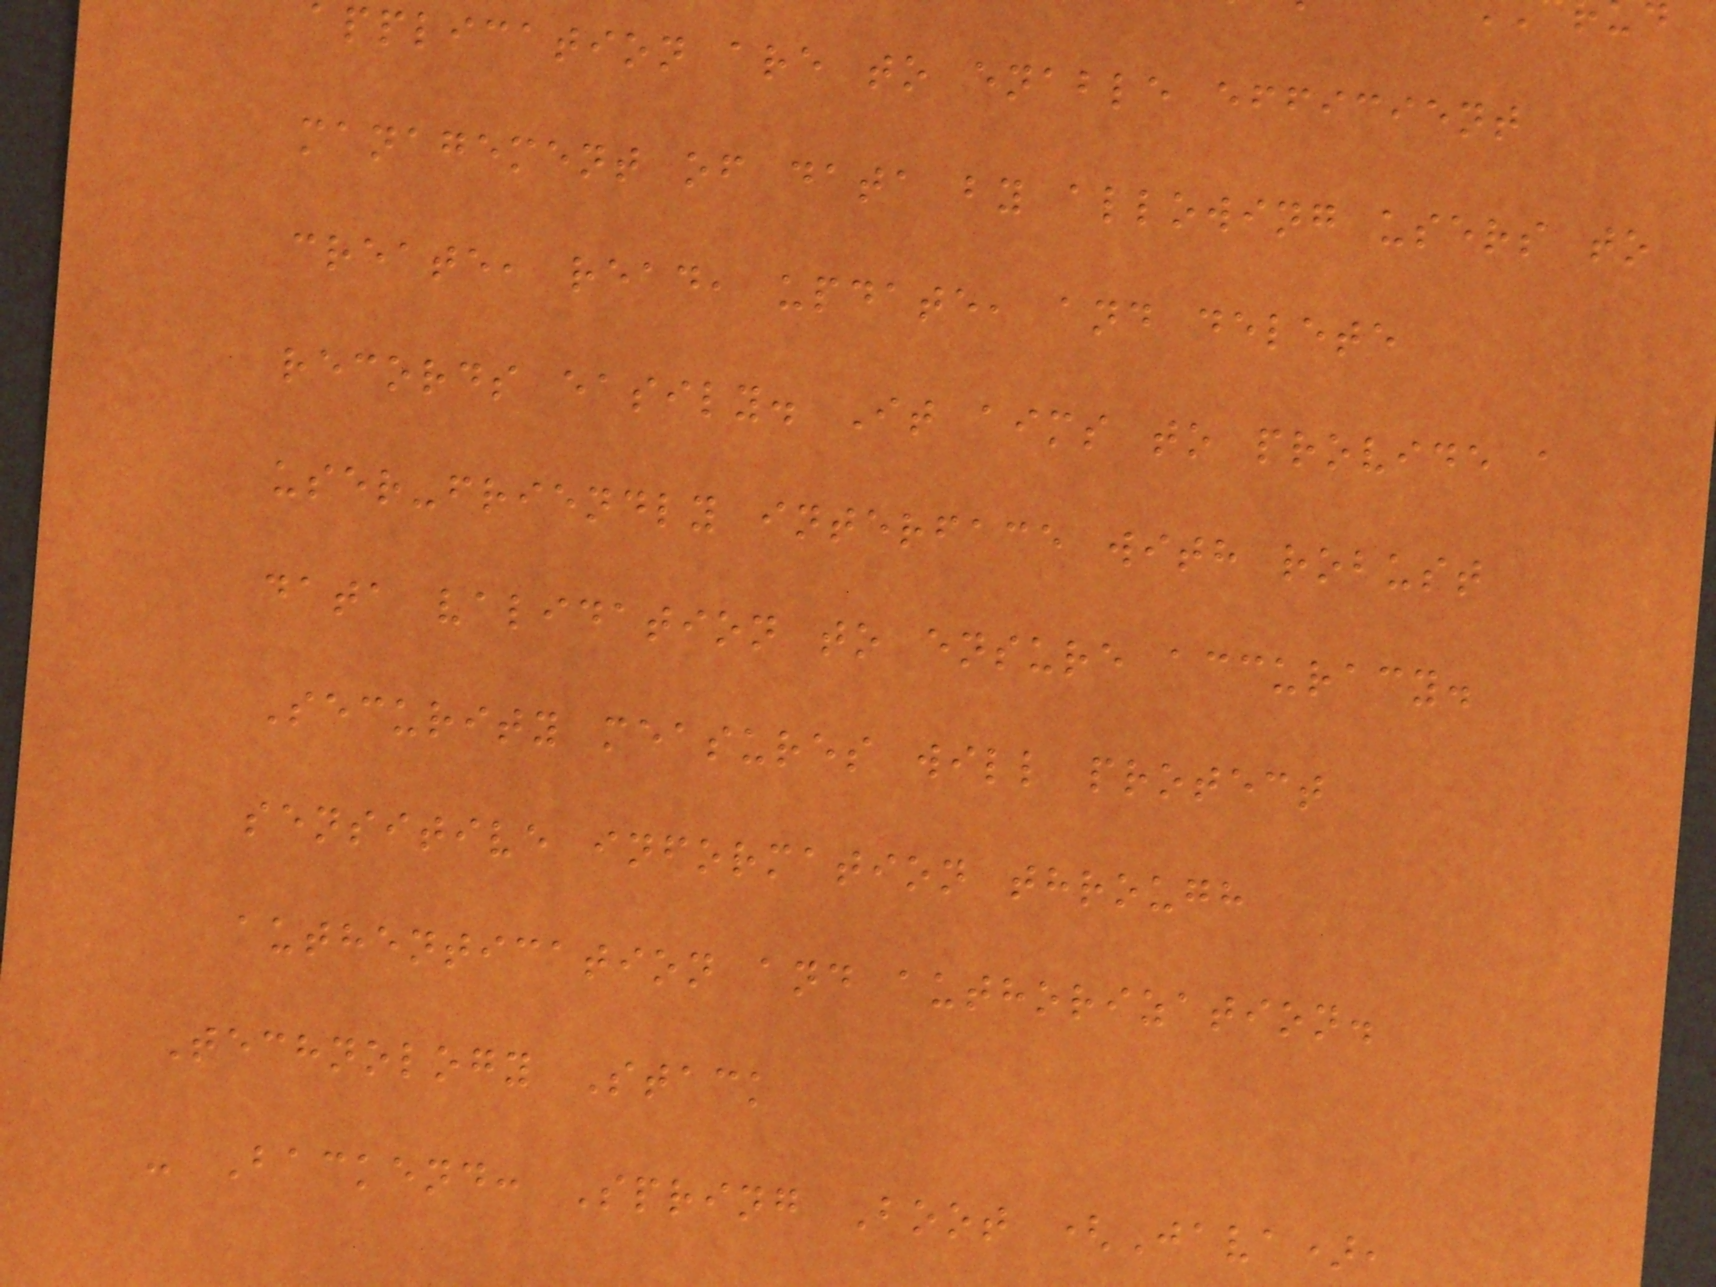application are to enable efficient
management of data by allowing users to
create, read, update, and delete
records easily. It aims to provide a
user-friendly interface with robust
data validation to ensure accuracy.
Security measures will protect
sensitive information through
authentication and authorization.
Technology Stack
- Backend: Spring Boot (Java),
